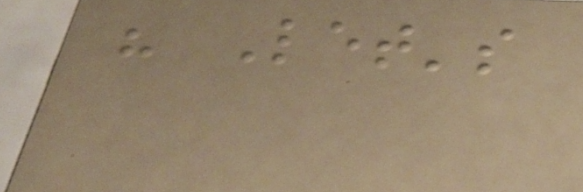" Let's
